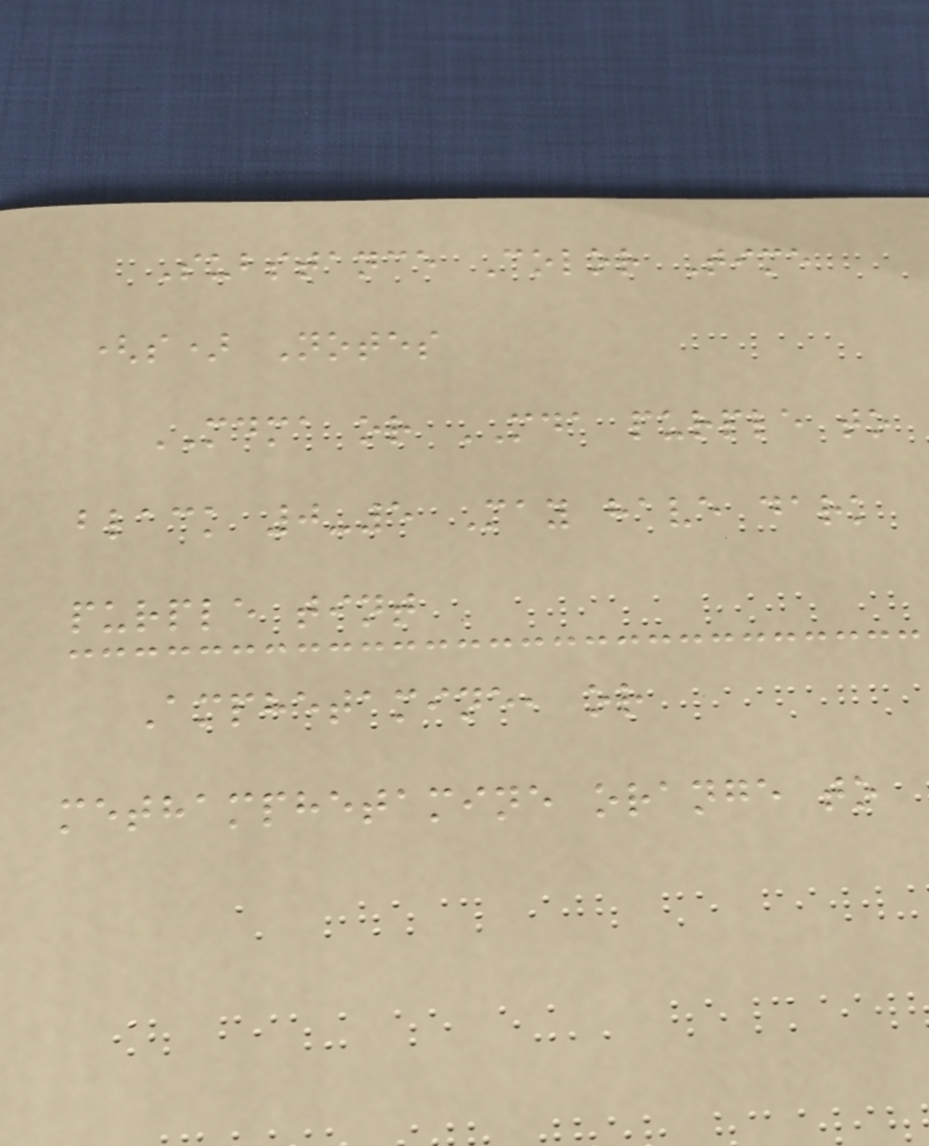Substance Color Time
(s) Notes
MDMA or MDA purple to
black 0-5 May have dark
purple tint
Amphetamine, or
methamphetamine orange to
